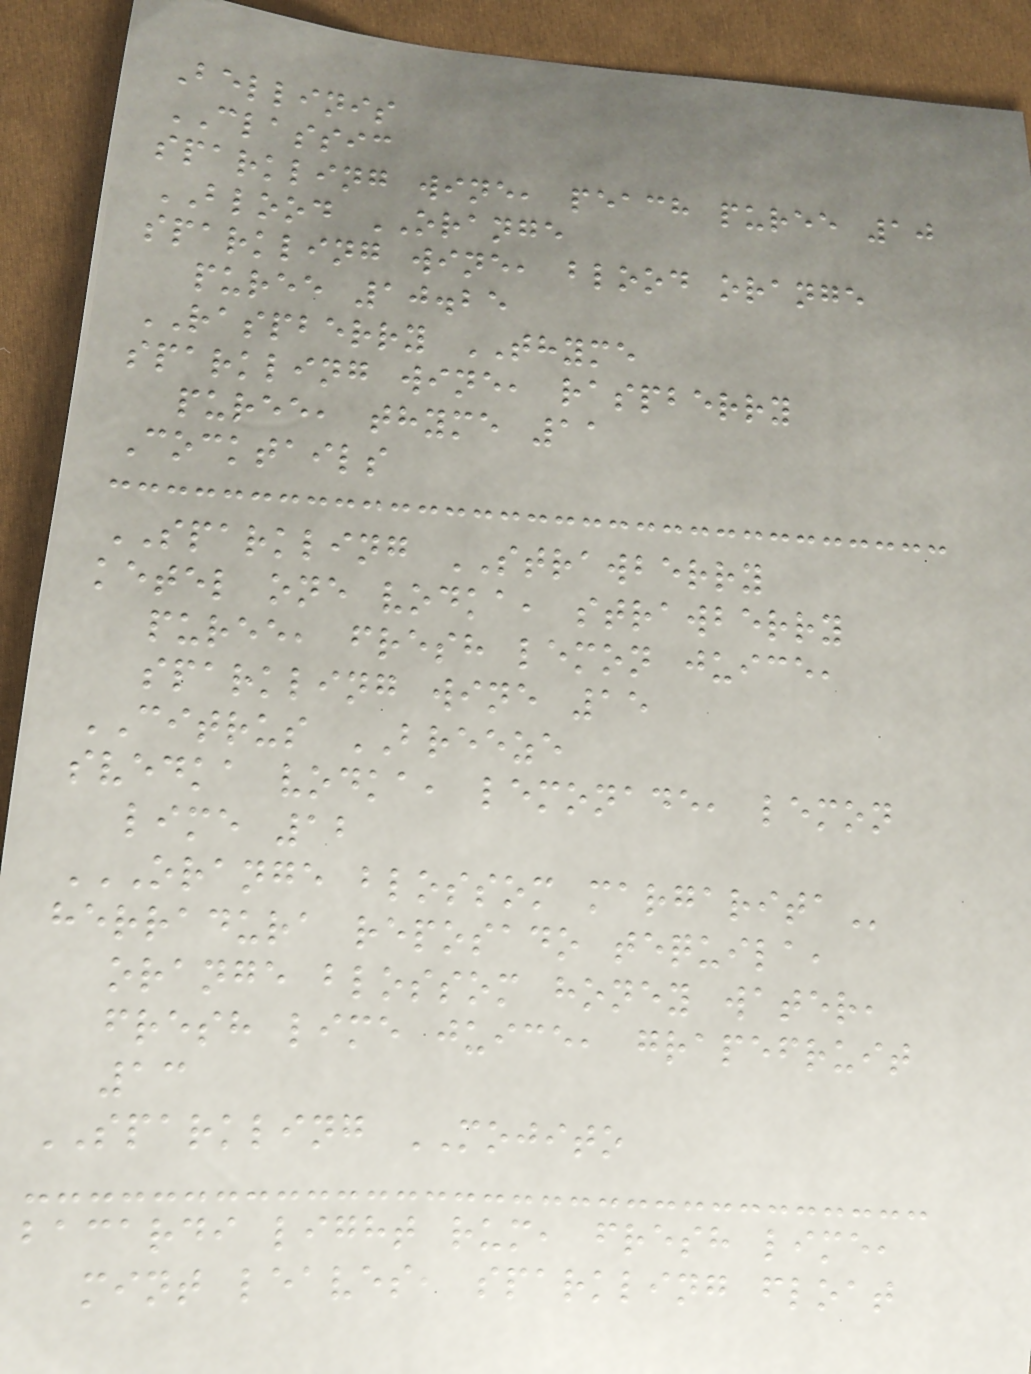Bellinis
CLASSIC
sparkling wine, peach puree 10
BLOOD ORANGE
sparkling wine, blood orange
puree 10.25
RASPBERRY THYME
sparkling wine, raspberry
puree, thyme 11
Cocktails
SPARKLING STRAWBERRY
ketel one vodka, strawberry
puree, fresh lemon juice,
sparkling wine 15
CITRUS BREEZE
svedka vodka, lemonade, lemon
lime 12
ORANGE BLOSSOM MARGARITA
herradura reposado tequila,
orange blossom honey water,
fresh lime juice, grapefruit
13
SPARKLING MOJITO
bacardi light rum, fresh lime,
mint leaves, sparkling float
